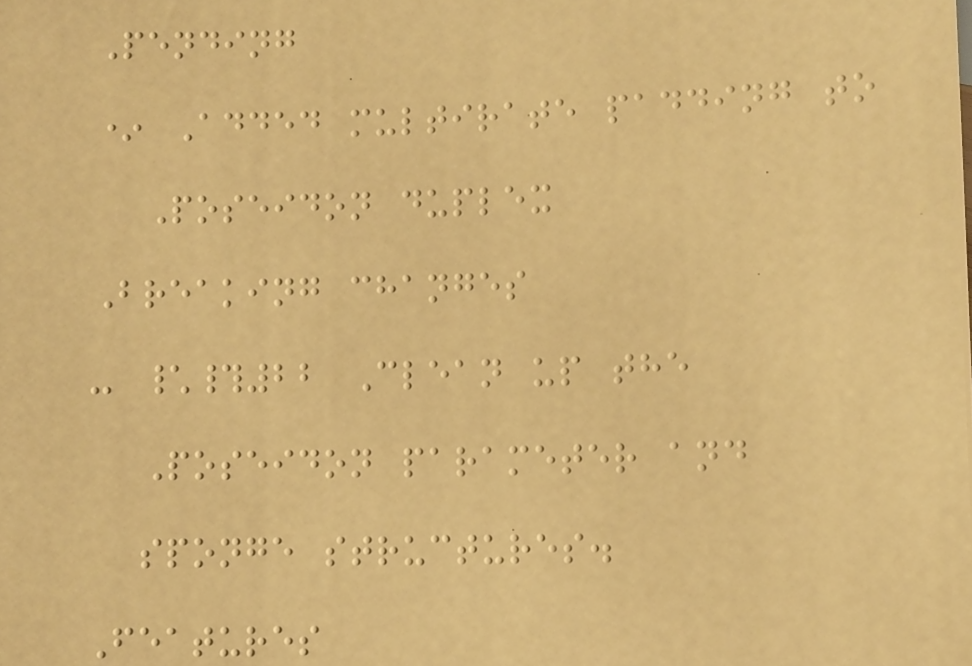Pending
* Added multirate padding to
Poseidon duplex
Breaking changes
- \#22 Clean up the
Poseidon parameter and
sponge structures.
Features
